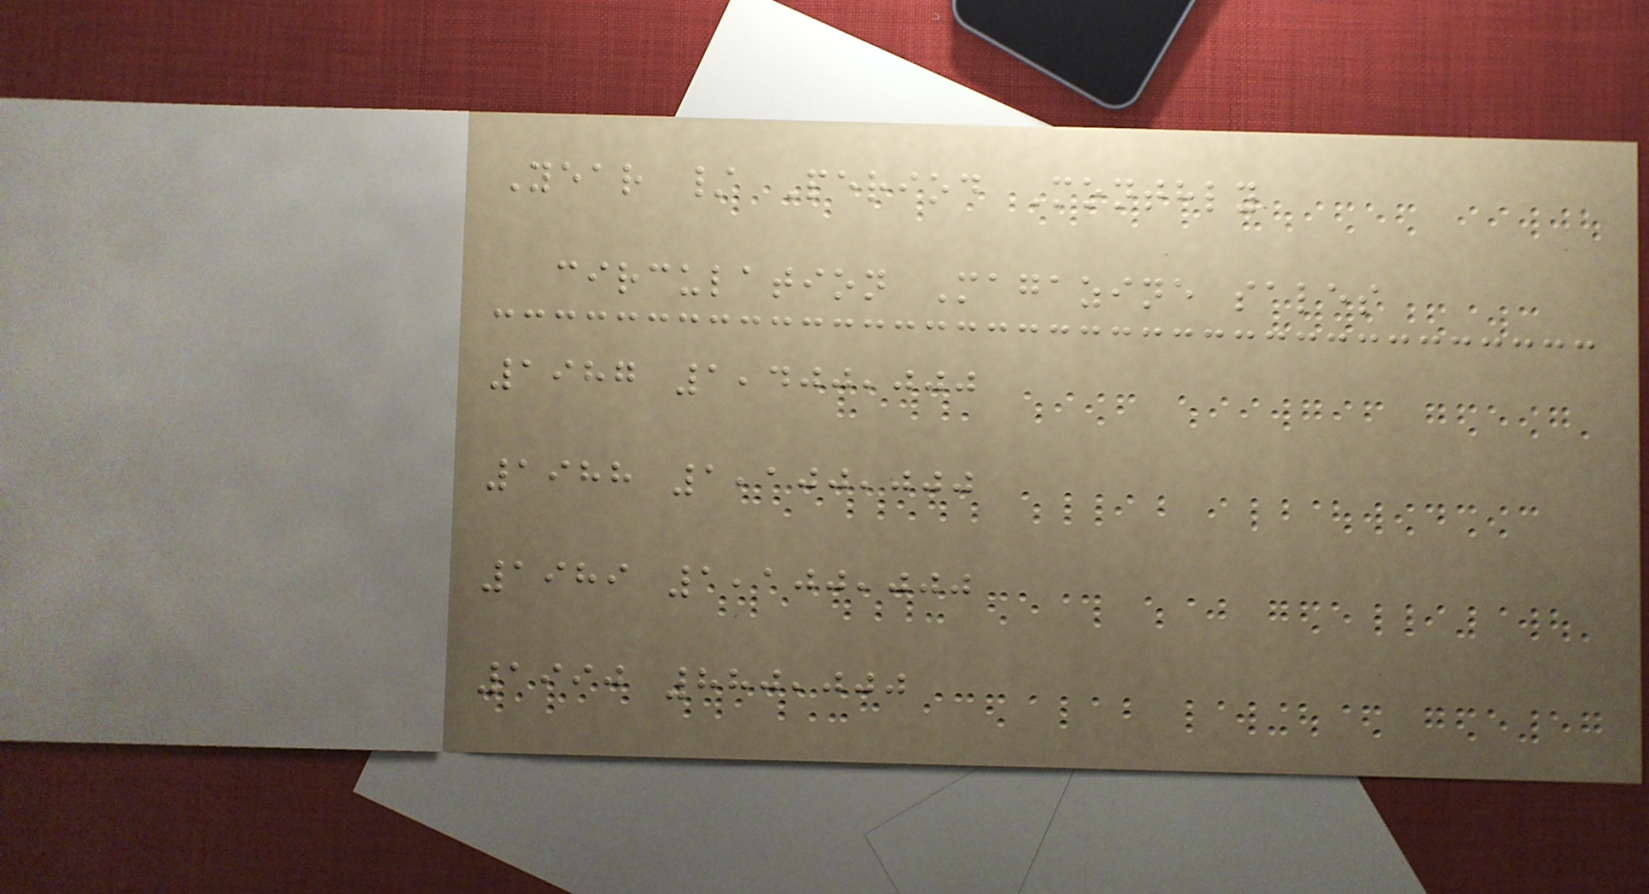Year / Period Monthly
circulation Magazine sales
1987 1,400,000
1988 1,100,000
1989 1,100,000
1990 880,000
